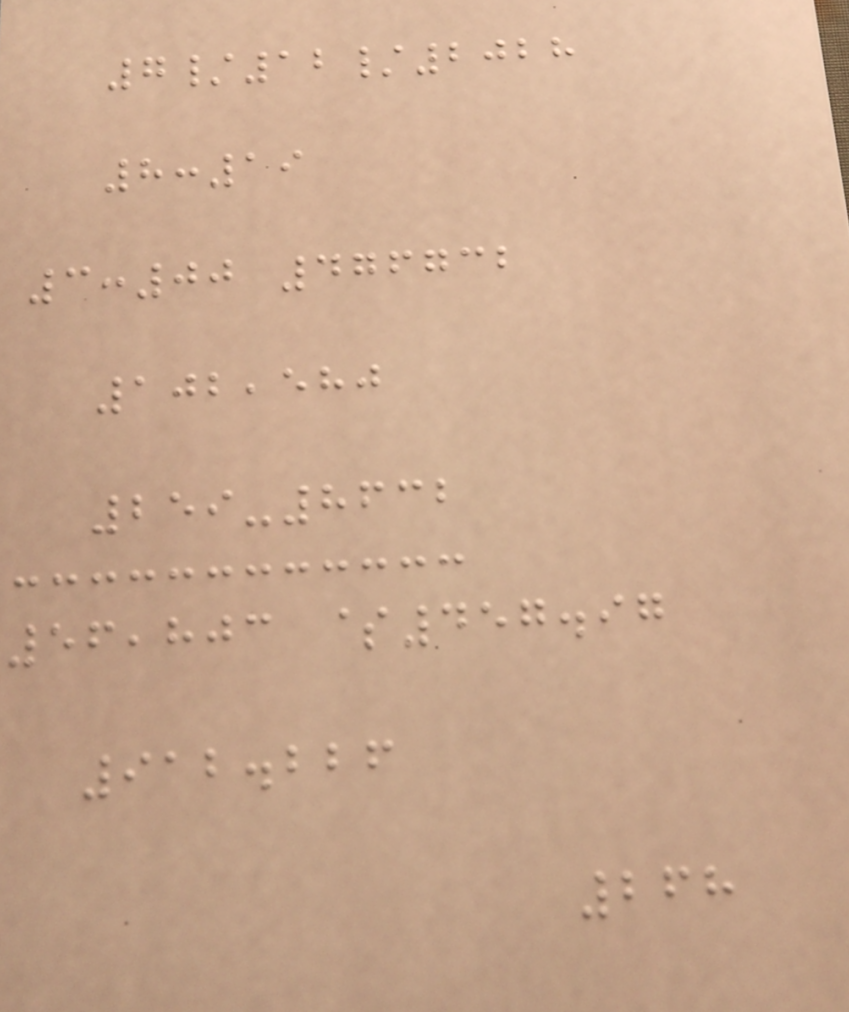7/12/2028
8:19
3:00 476732
102,580
259-8632
56,803 $457.97
912.226
268
